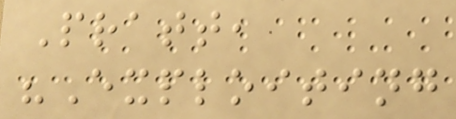Pratt,
"Exploiting
